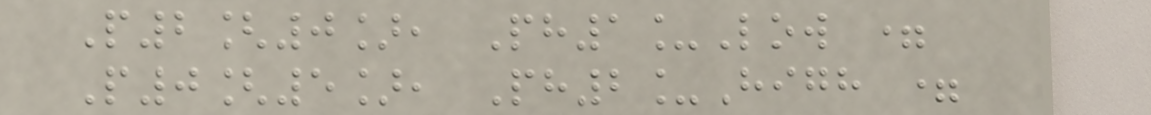P2[0], Ph1_Low =
P0[5], Ph2_High =
